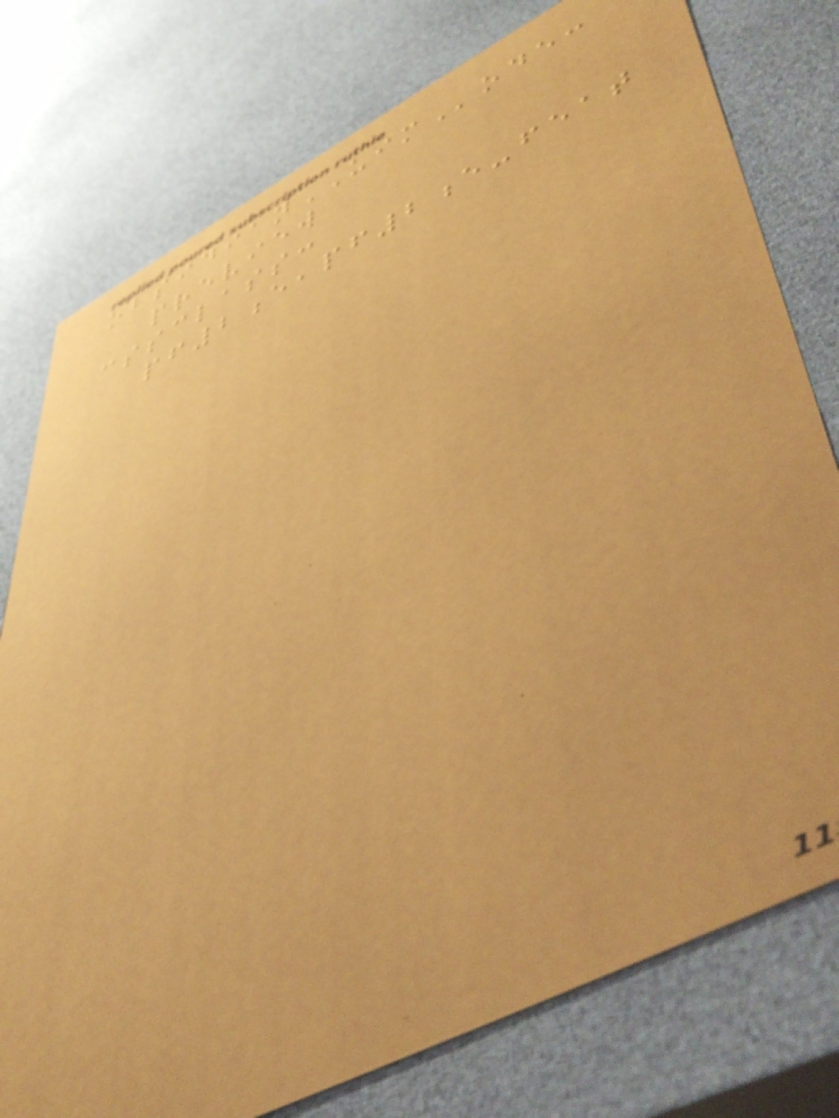obsidianUIMode:
preview
cssclass:
pf2e,pf2e-feat
